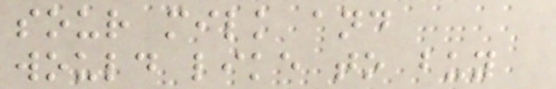sour milk and
would like to buy
